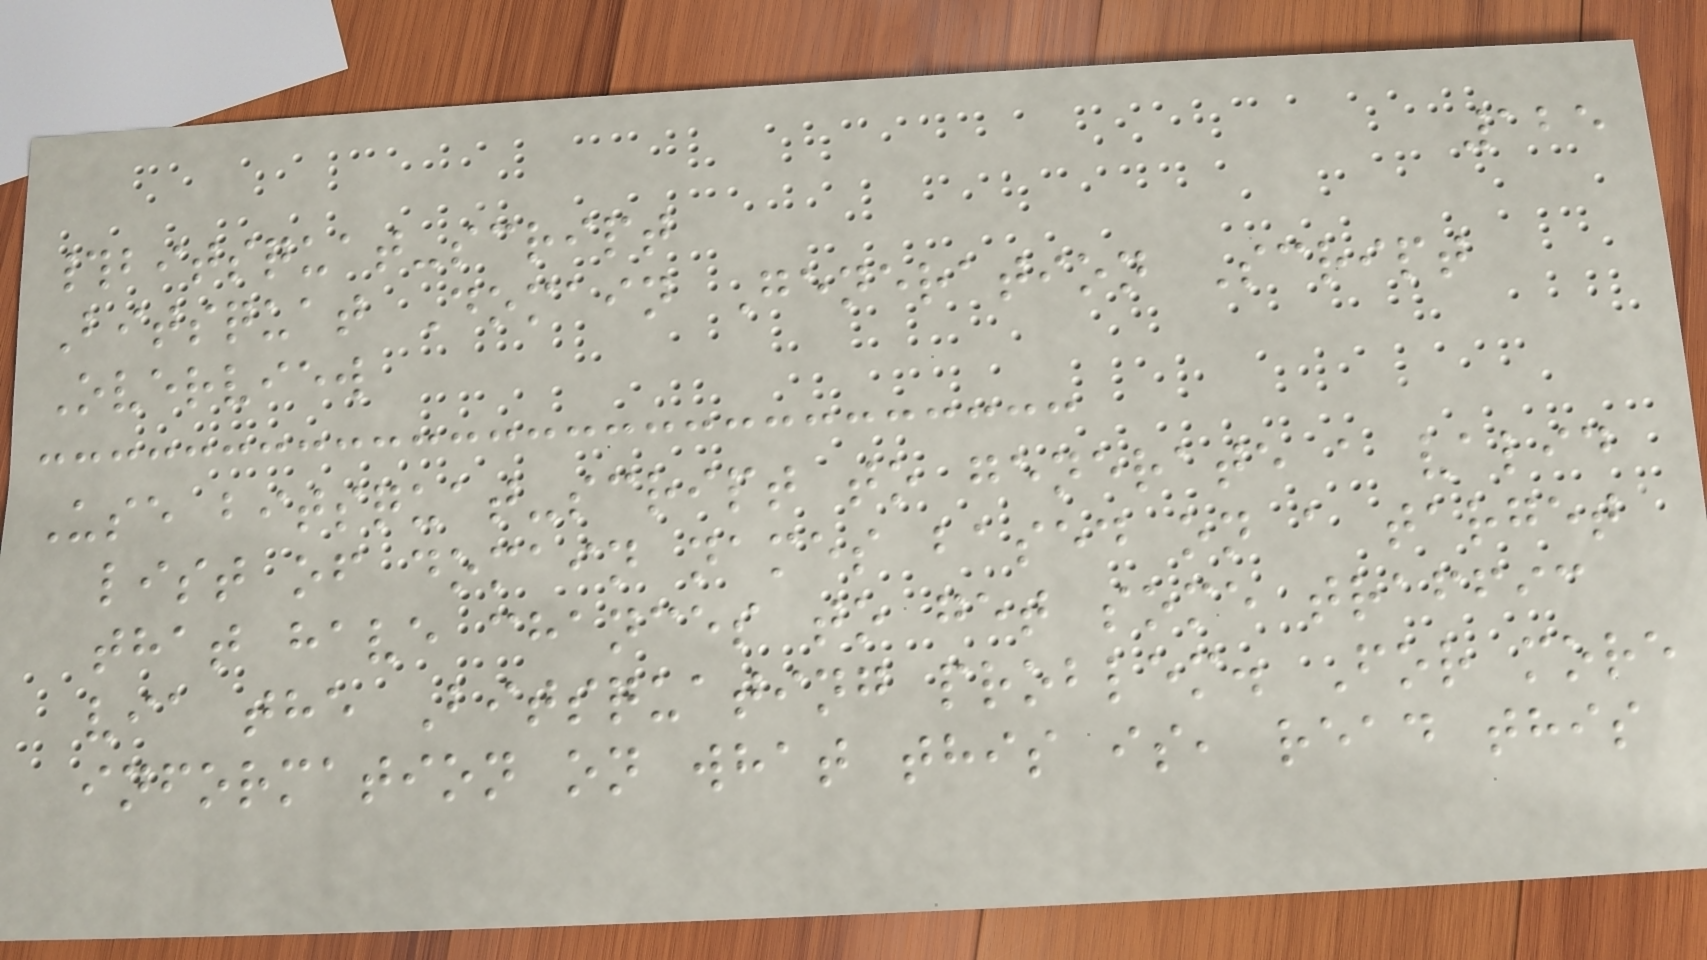125
#bitsquat-script
Bitsquat Domain Generation Script
Overview
Use bitsquat-script to generate a valid
list of domain names based on a target
that have chances to get some traffic
via the Bitsquating problem. For more
information on what this is, read this
